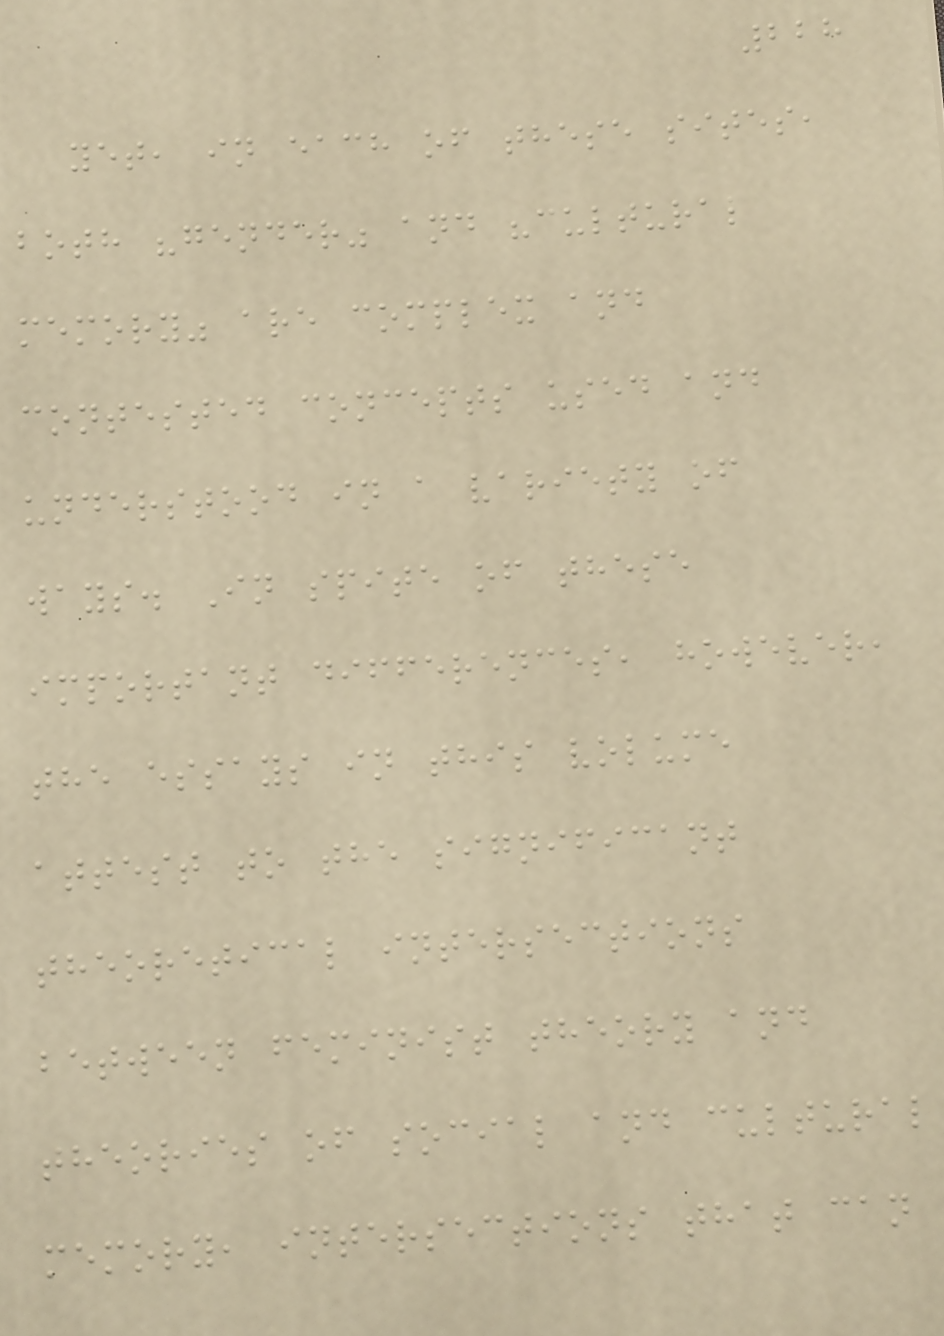228
yet, in each of these sites,
both "gender" and "cultural
memory" are complex and
contested concepts used and
understood in a variety of
ways. In spite of these
important differences, however,
the essays in this volume
attest to the significant
theoretical intersections
between feminist theory and
theories of social and cultural
memory, intersections that can
